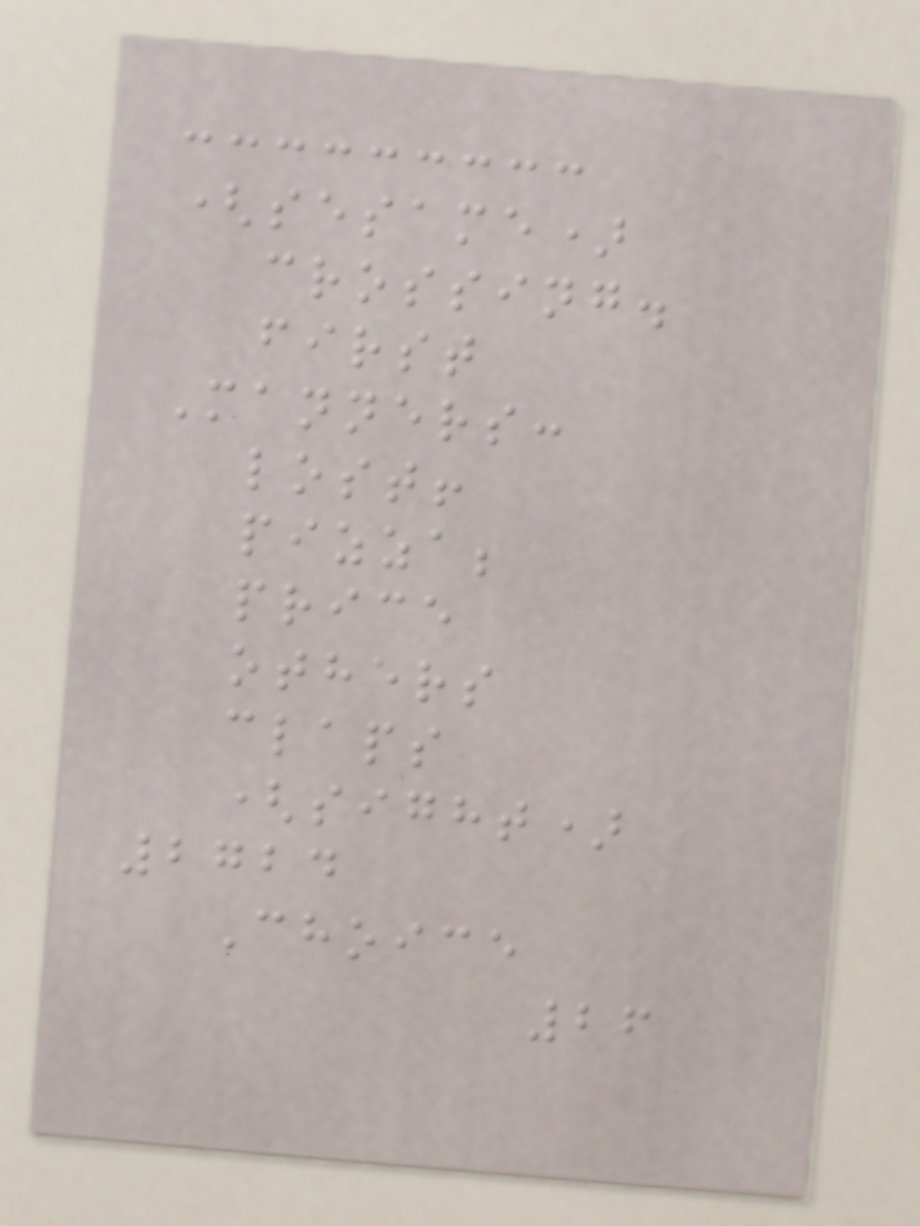(sesame)
crossing.
first
Manners:
lost!
pizza;
price
others
claps
(sight)
2724
Choice
26
